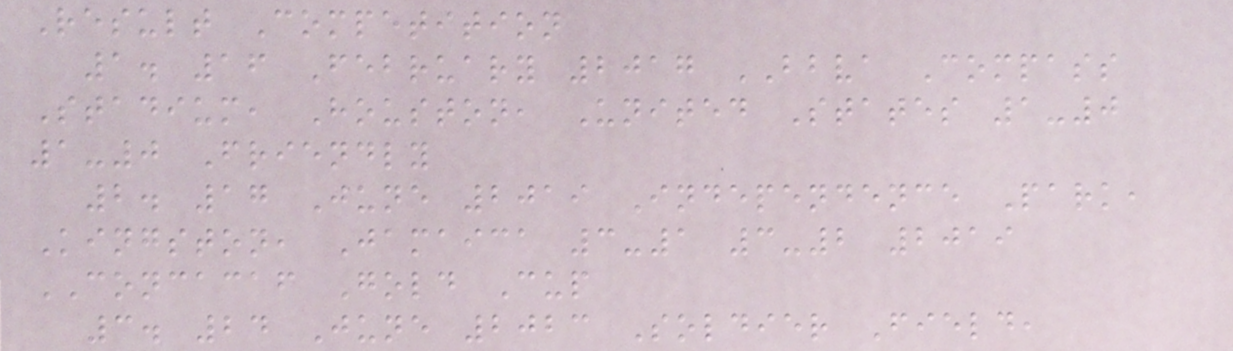Result Competition
1. 16 February 2017 BBVA Compass
Stadium, Houston, United States 1-0
1-0 Friendly
2. 17 June 2019 Independence Park,
Kingston, Jamaica 3-1 3-2 2019
CONCACAF Gold Cup
3. 24 June 2023 Soldier Field,
